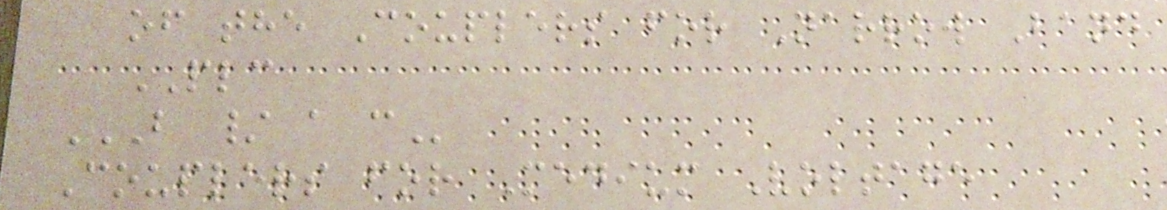of the Couplers for Narrow Band
PLC
B / A C
Couplers for Medium Voltage
